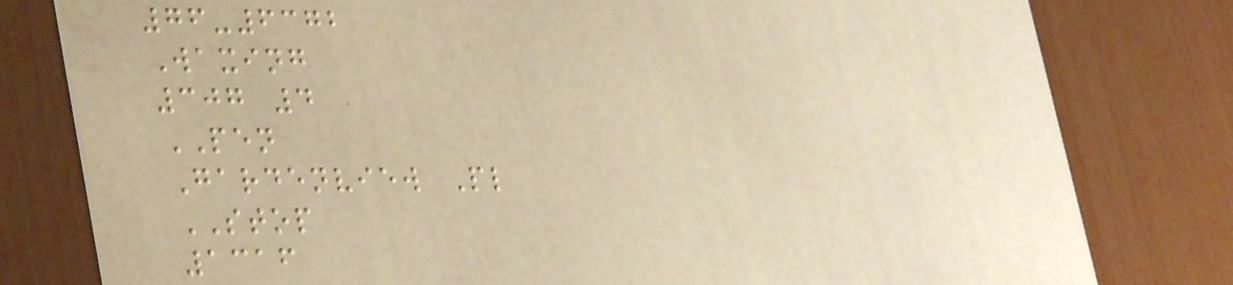76-6372
Waxing
307 4
PEN
Gardenview Pl
STOP
1316
